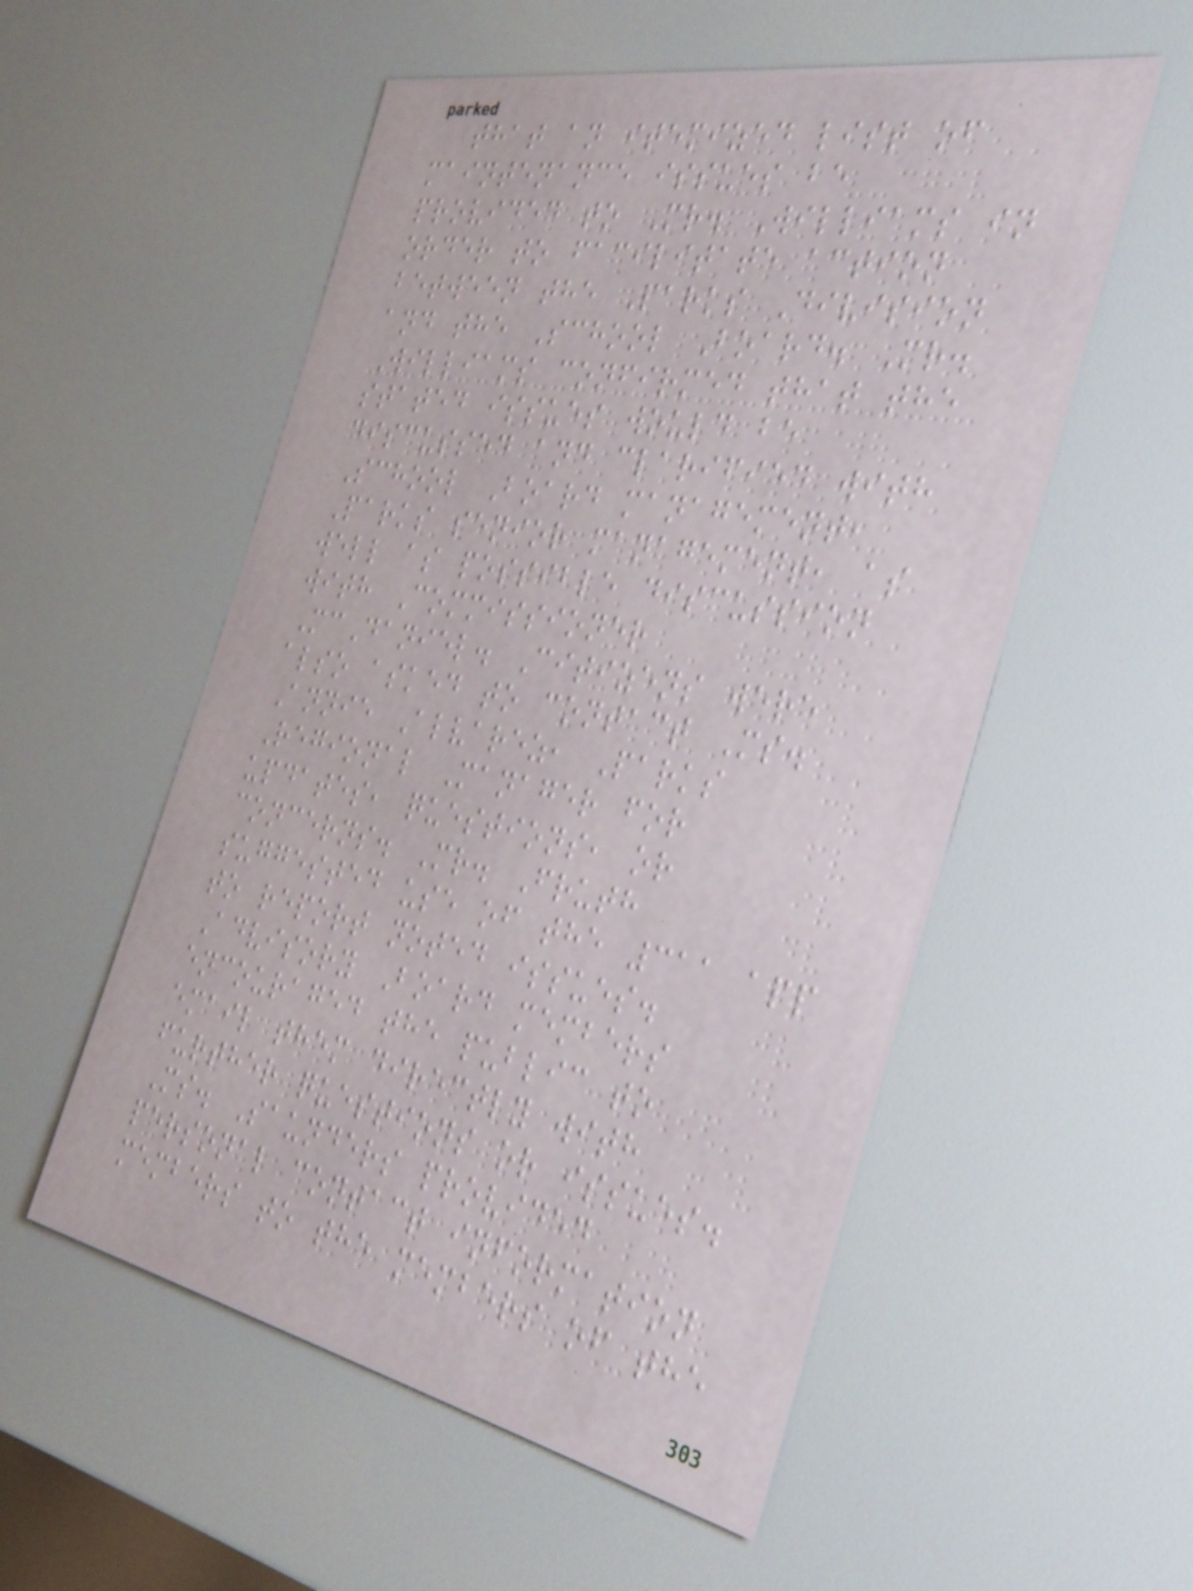that an itemized list of
maintenance issues be
provided to Mr. Williams in
order to facilitate action
between the Parks Division
and the School Board. Mr.
Williams confirmed that the
stated issues would be
discussed and clarified with
School Board management,
Parks senior management, as
well as possible discussion
with Commissioner
McDaniel. Citizens were
also asked to contact Ms.
Annie Alvarez, Parks
Regional Manager for
updates, questions, or
concerns. Mr. Fruth
suggested use of the 311 app
to report noted issues.
Advisory Board members
encouraged the public to
email them directly with
further questions or issues.
Ms. Saunders provided
personal contact information
members to the members of the
